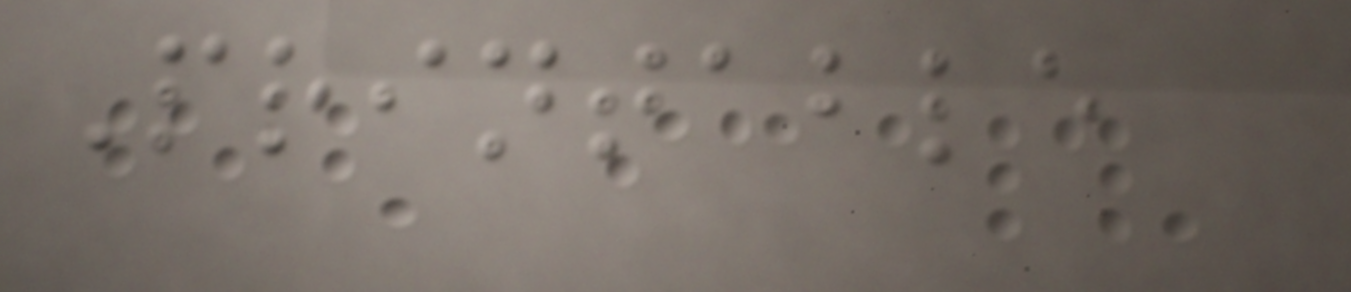Printable
